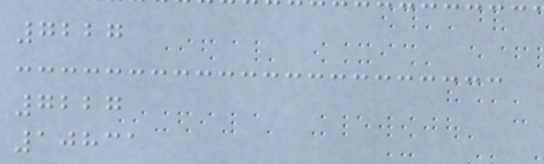7227
7227
10831
